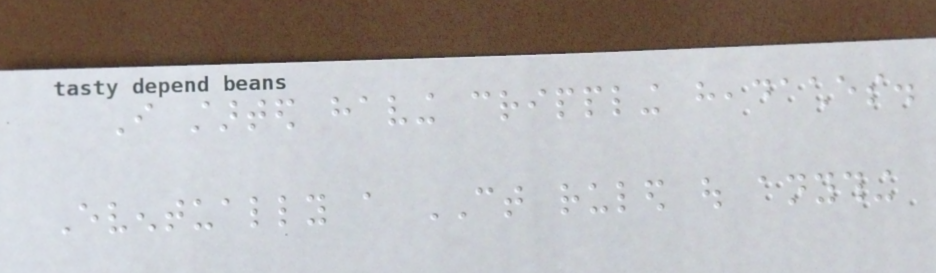I started having crippling headaches.
Eventually a CT ruled out anything
